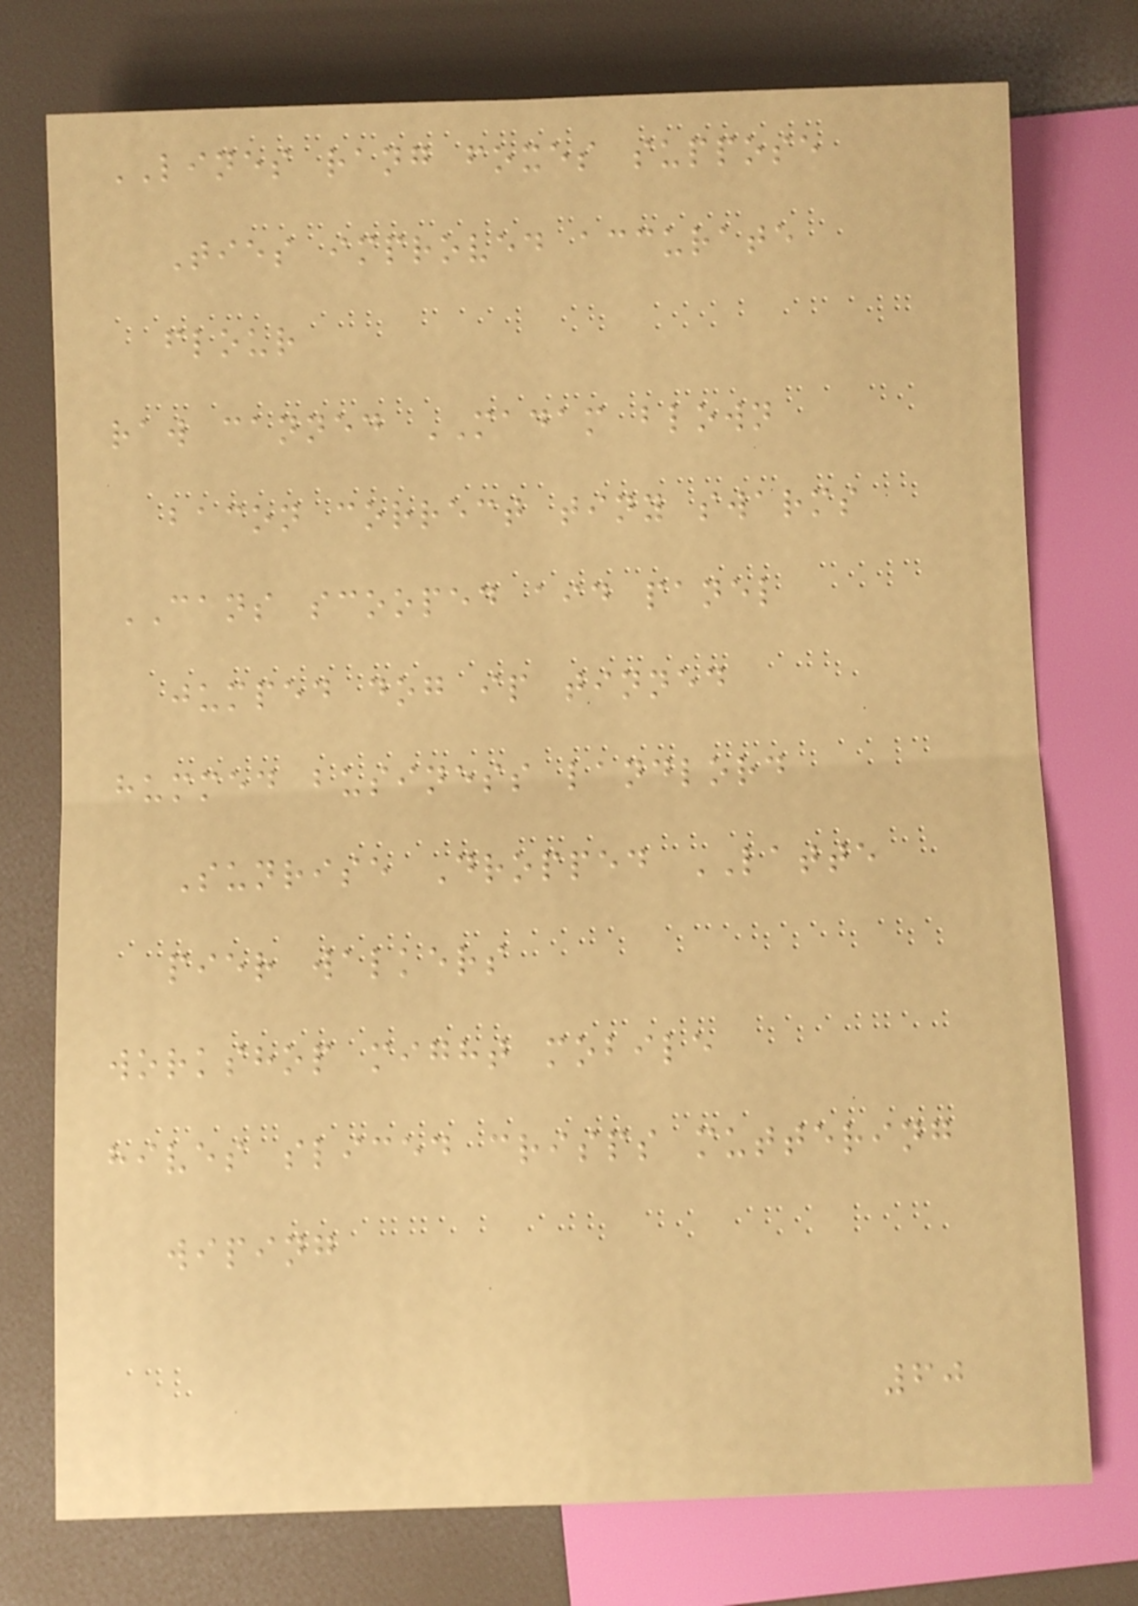LINES rang foxes suppose
Ties improved accurate
flour
raw canned MADAM blown
bacon correct tiny swarms
CANS scooped aid panel
jumped dog ip tinned
hummed business landlord
Sunrise Dropped LATTE
pier walkers
workshop might mobile
hives sliced crisps muttering
wiping
60
